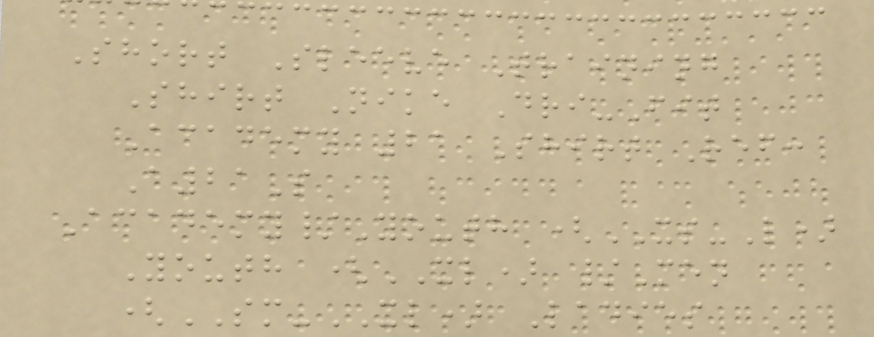Short Sleeve Training
Shirt Nike Dri-Fit
Academy 21 Shirt Ref:
A21S
Academy/Youth (XS-L)
Youth (XL) /Men
(SM-XL) Ladies
